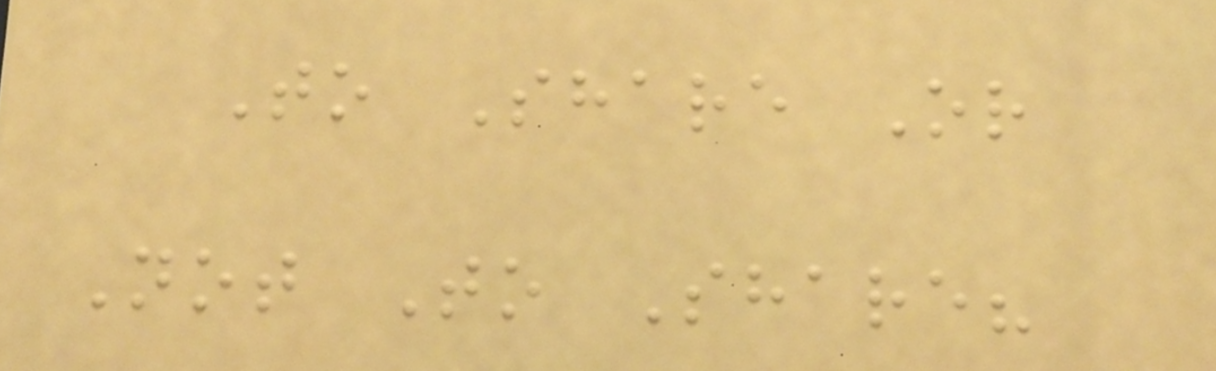To Share Or
Not To Share?
